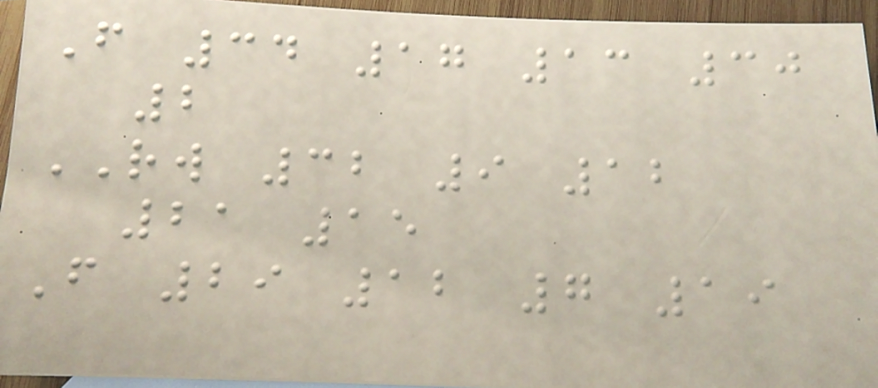F 34 17 13 30
2
RW 32 9 12
21 15
F 29 12 7 19
